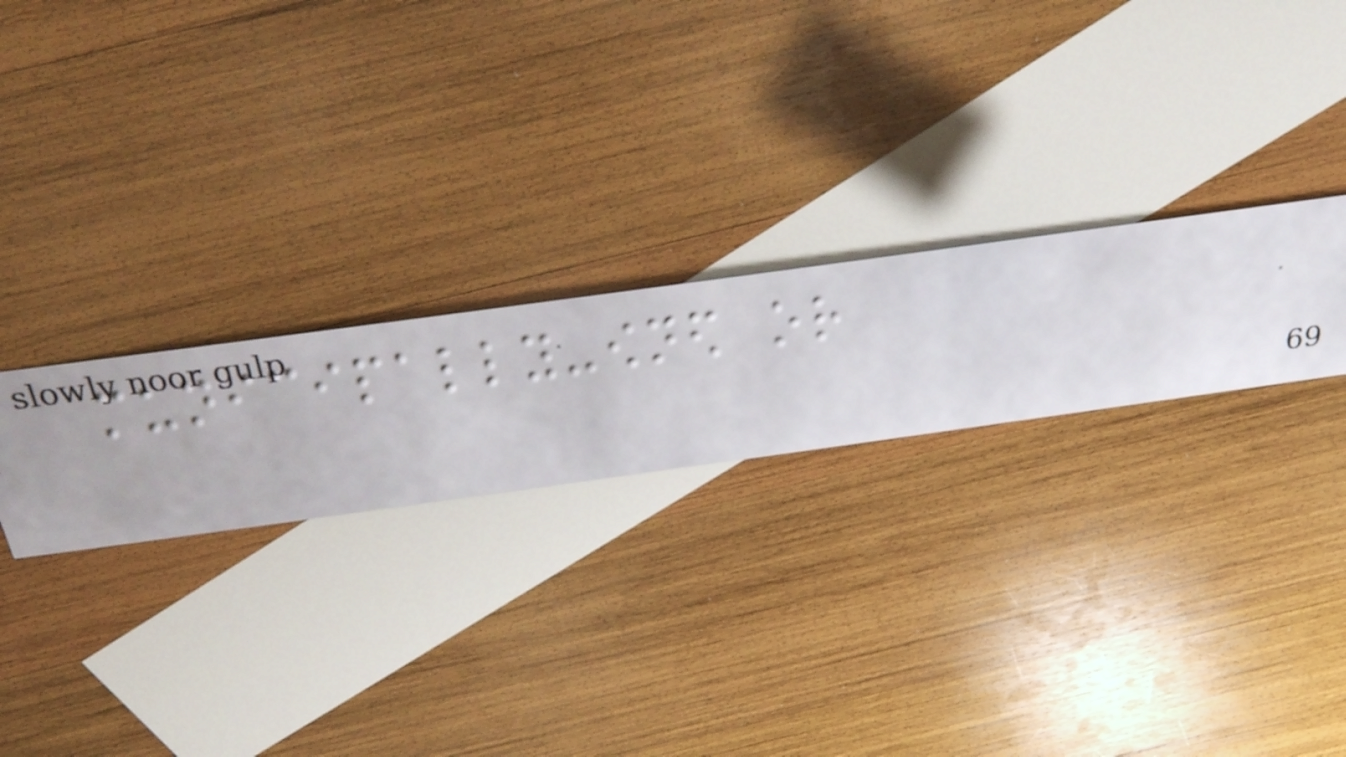municipally-owned or
